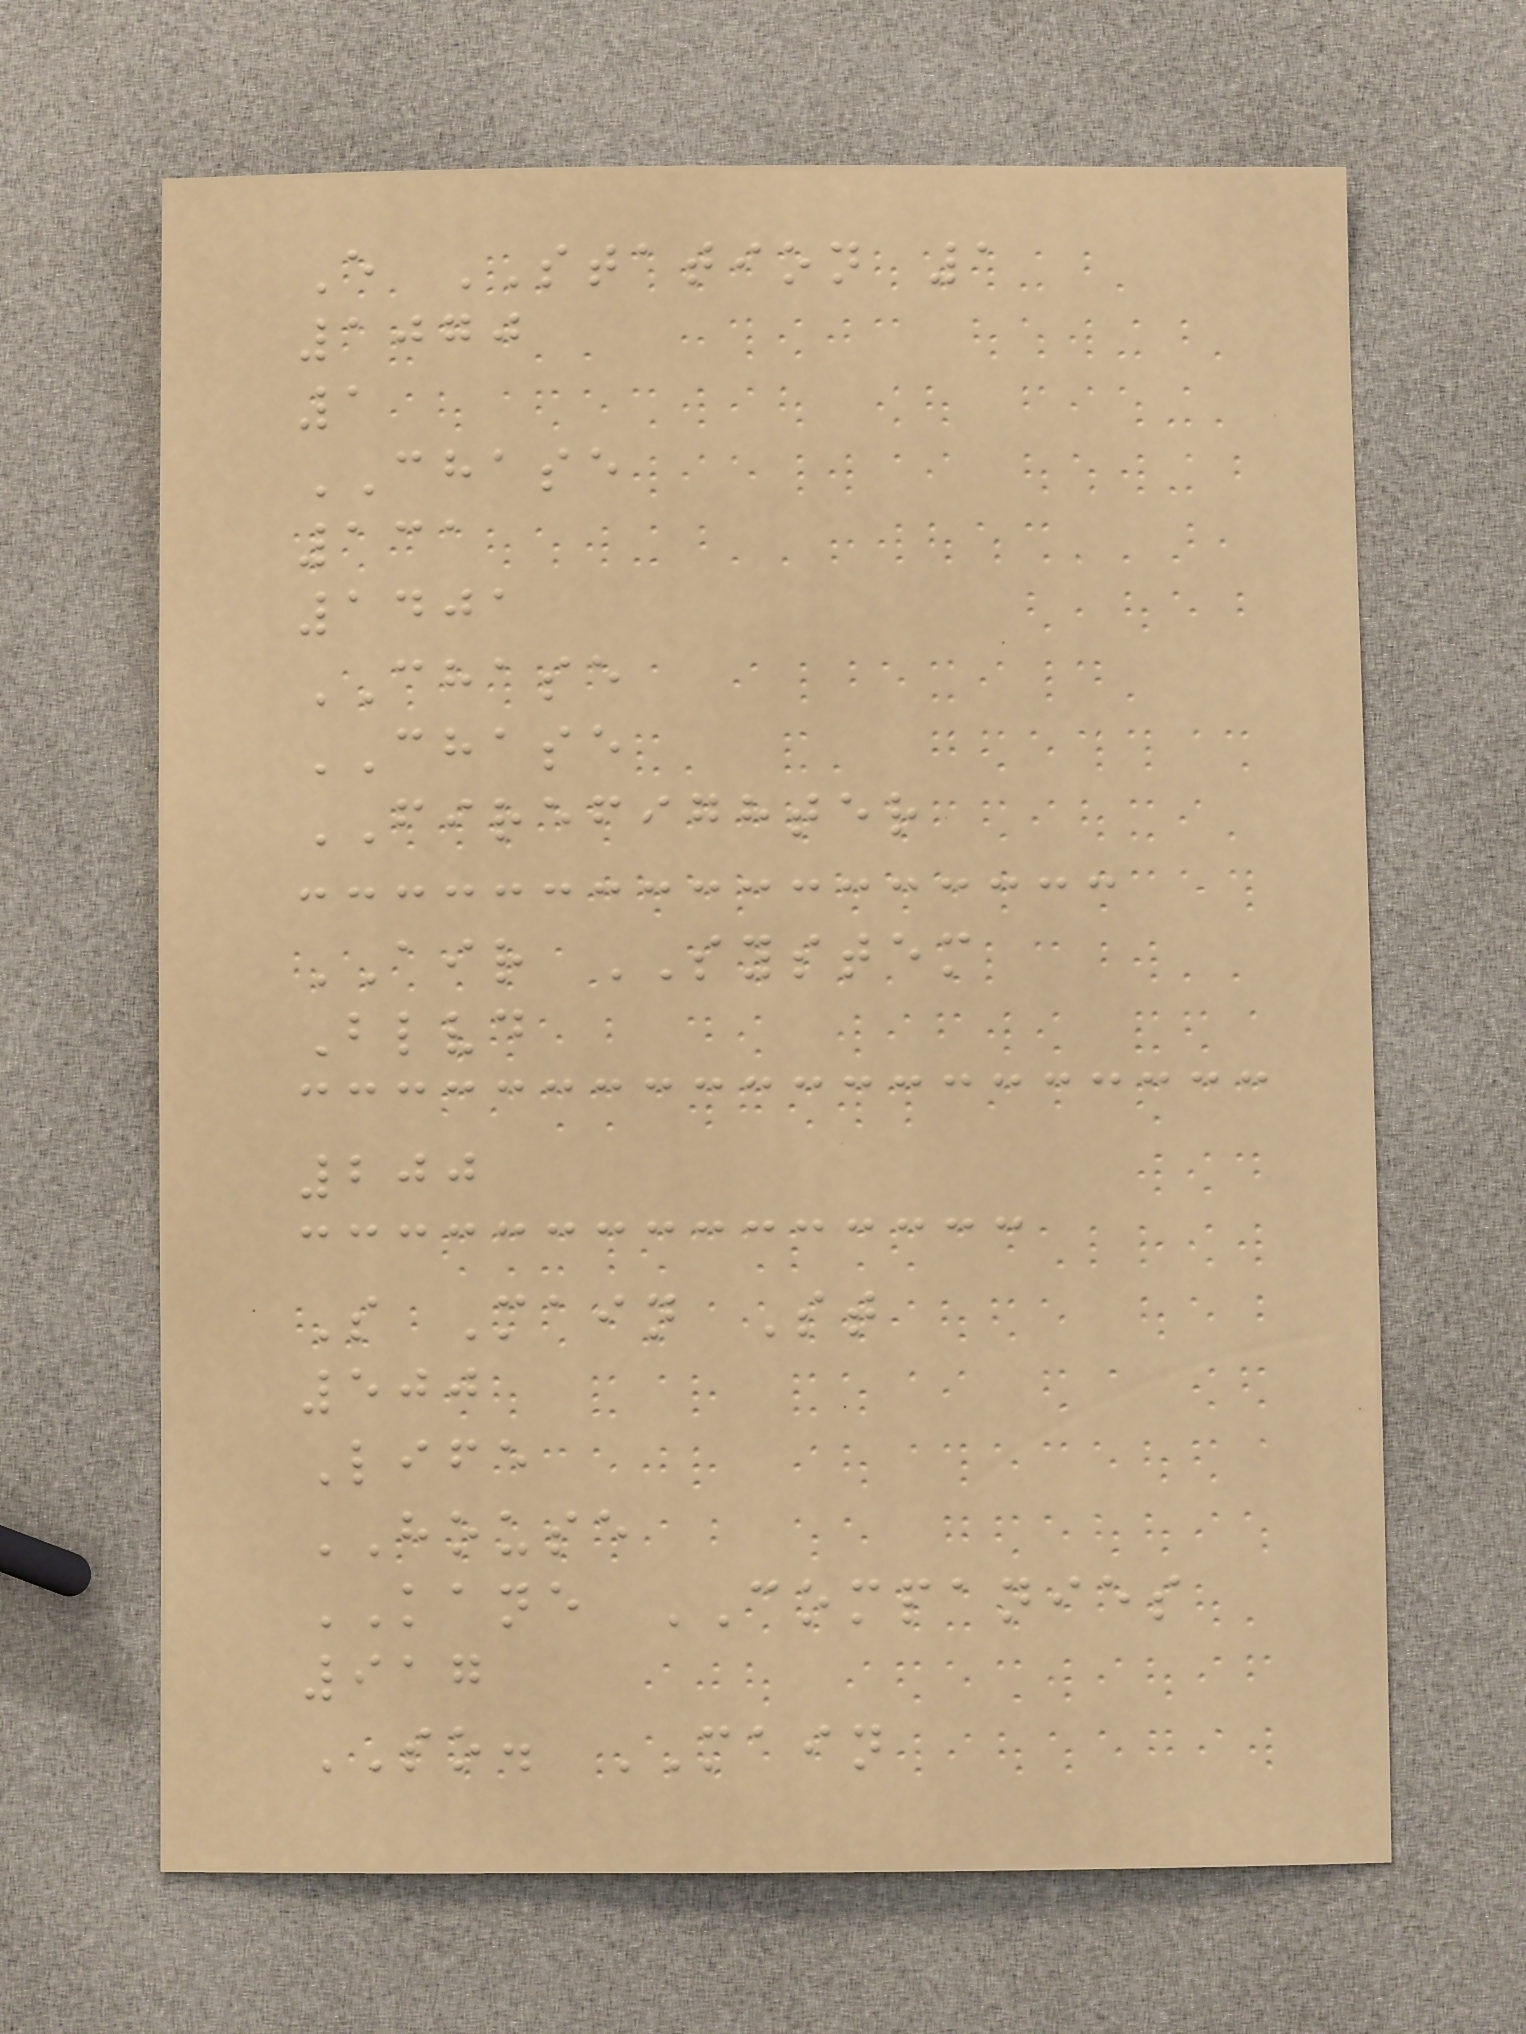E STATION 1
1070
1
CHASE
131
1401
CHASE
CHASE
FIREFIGHTER
AIR SYSTEM
Blvd
200
S Main St
500
Life
HOUSE
KANE COMPANIES
917
SO. MAIN
